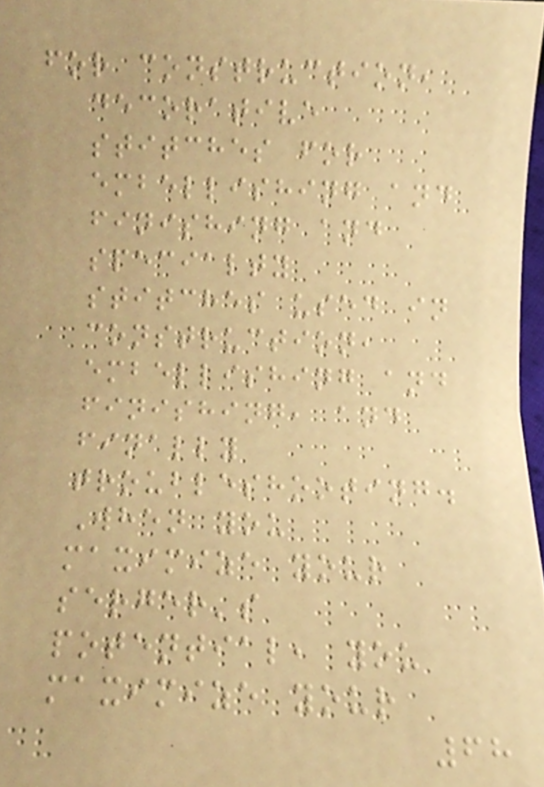for construction,
decorative
stitches for
embellishing and
finishing and
specialty
stitches used in
construction,
embellishing and
finishing, and
finally
troubleshooting.
When you
maximize your
serger's
potential, you
maximize your
68
